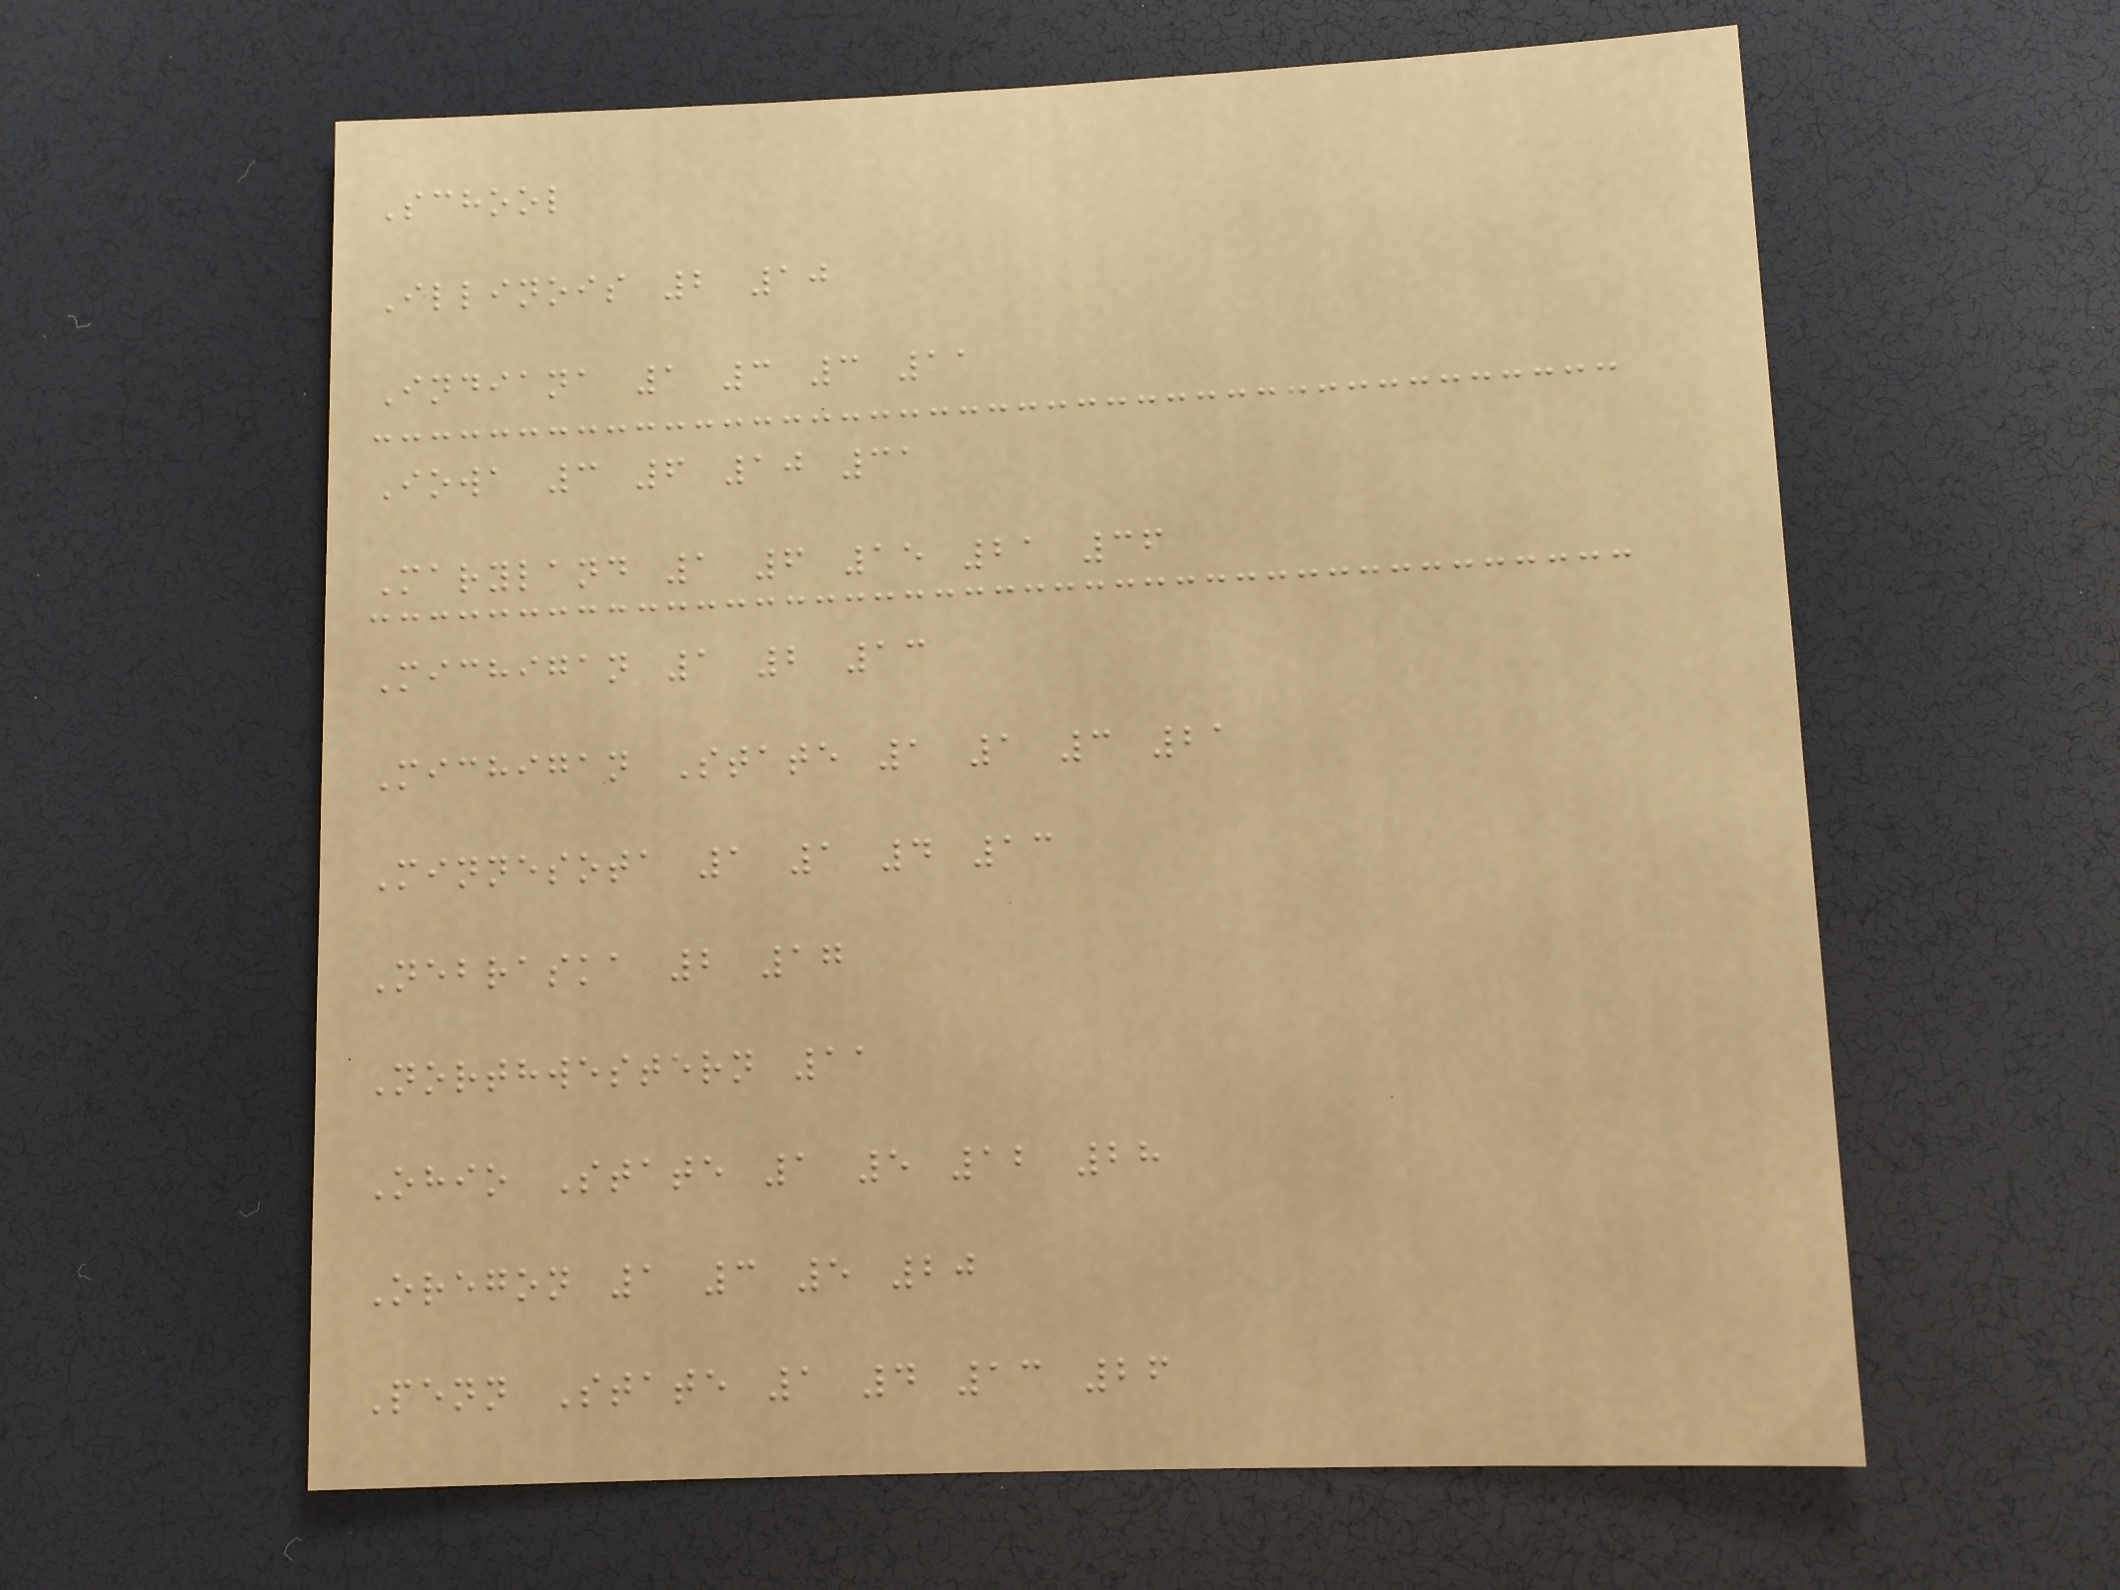School
Illinois 2 10
Indiana 1 3 3 11
Iowa 3 6 10 31
Maryland 1 6 15 21 36
Michigan 1 2 13
Michigan State 1 1 3 21
Minnesota 1 1 4 13
Nebraska 2 17
Northwestern 11
Ohio State 1 5 12 28
Oregon 1 3 5 20
Penn State 1 4 13 26
